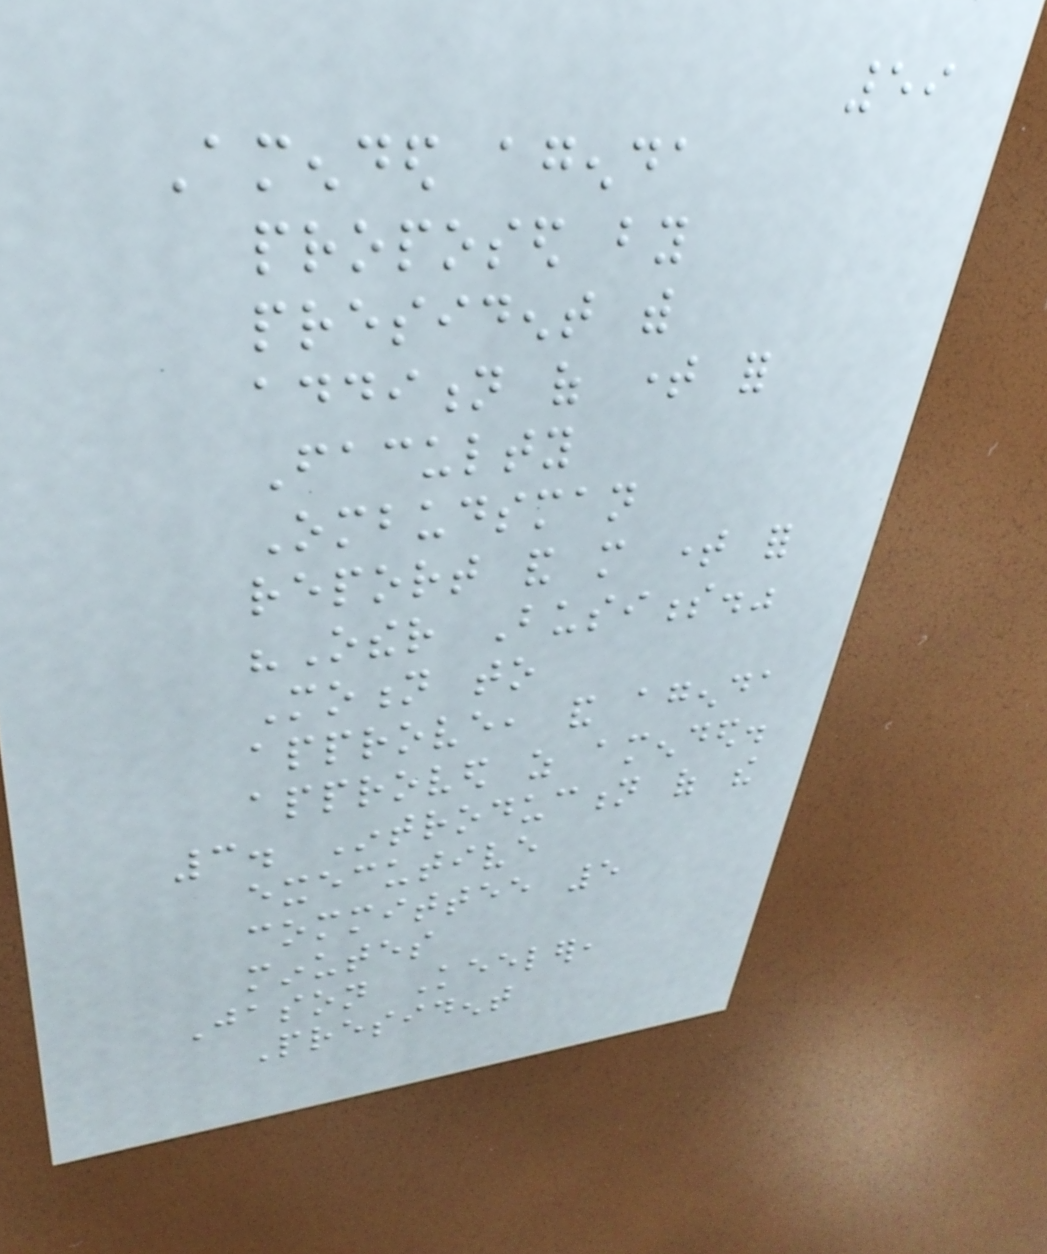59
Amended agenda
proposed by
president with
addition of time for
Faculty
Ombudsman
report and more time for
"Other Business."
Motion to
approve, and agenda
approved as amended.
3. Introduction of the
executive
committee 5
minutes
Jason Keeler,
President
